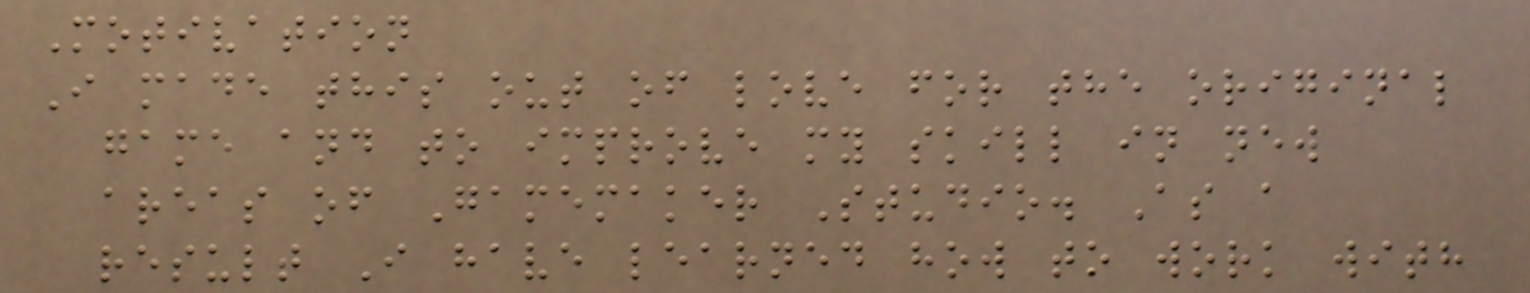Motivation
I made this out of love for the original
game and to improve my skill in new
areas of Gamemaker Studio. As a
result I have learned how to work with
